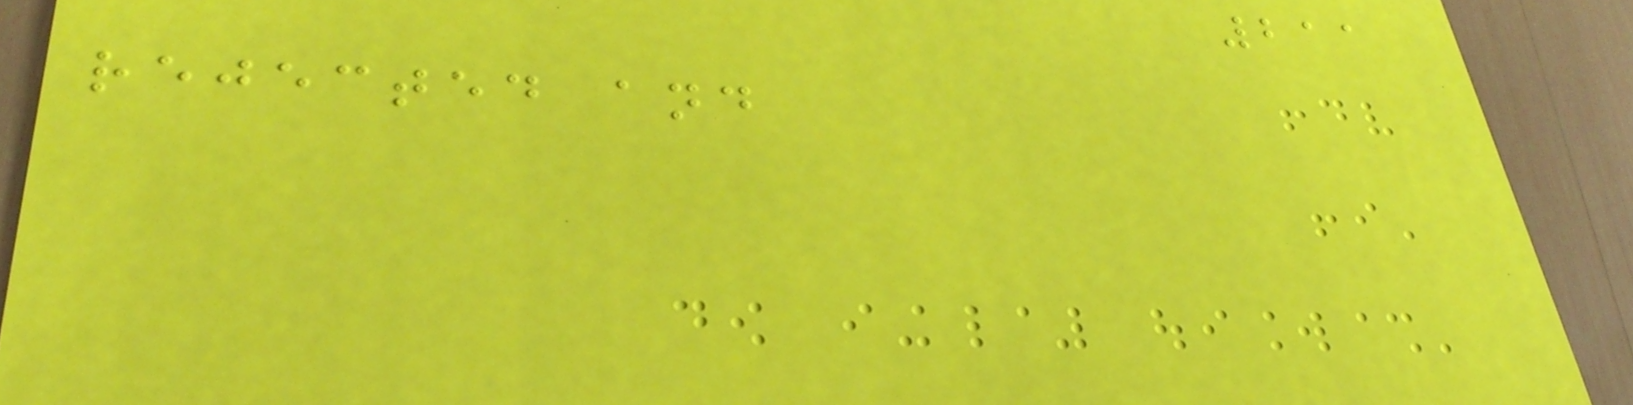211
rejected and
